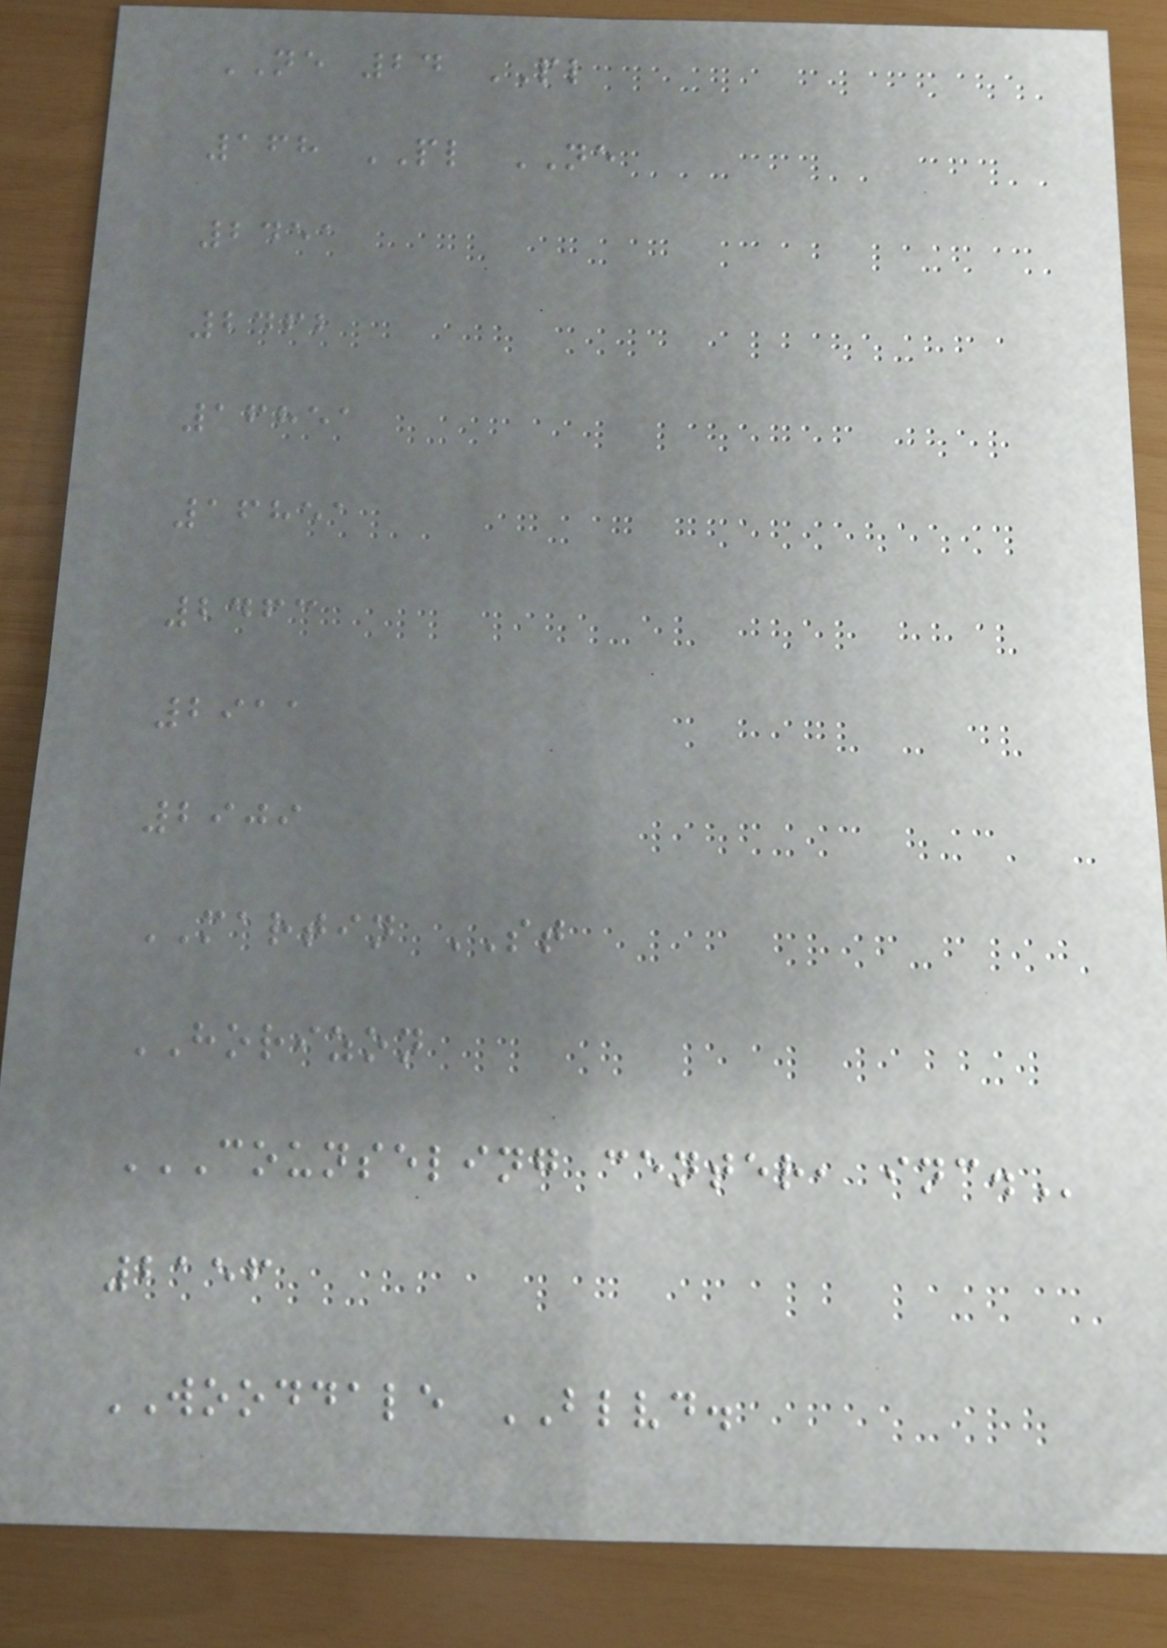NE 24 PL
168 PL NE
2451
2462
16851
16851
2463
2911
2909
MARTIN ST
HORIZON
COUNSELING CENTER, INC.
2156
WOODDALE BLVD.
